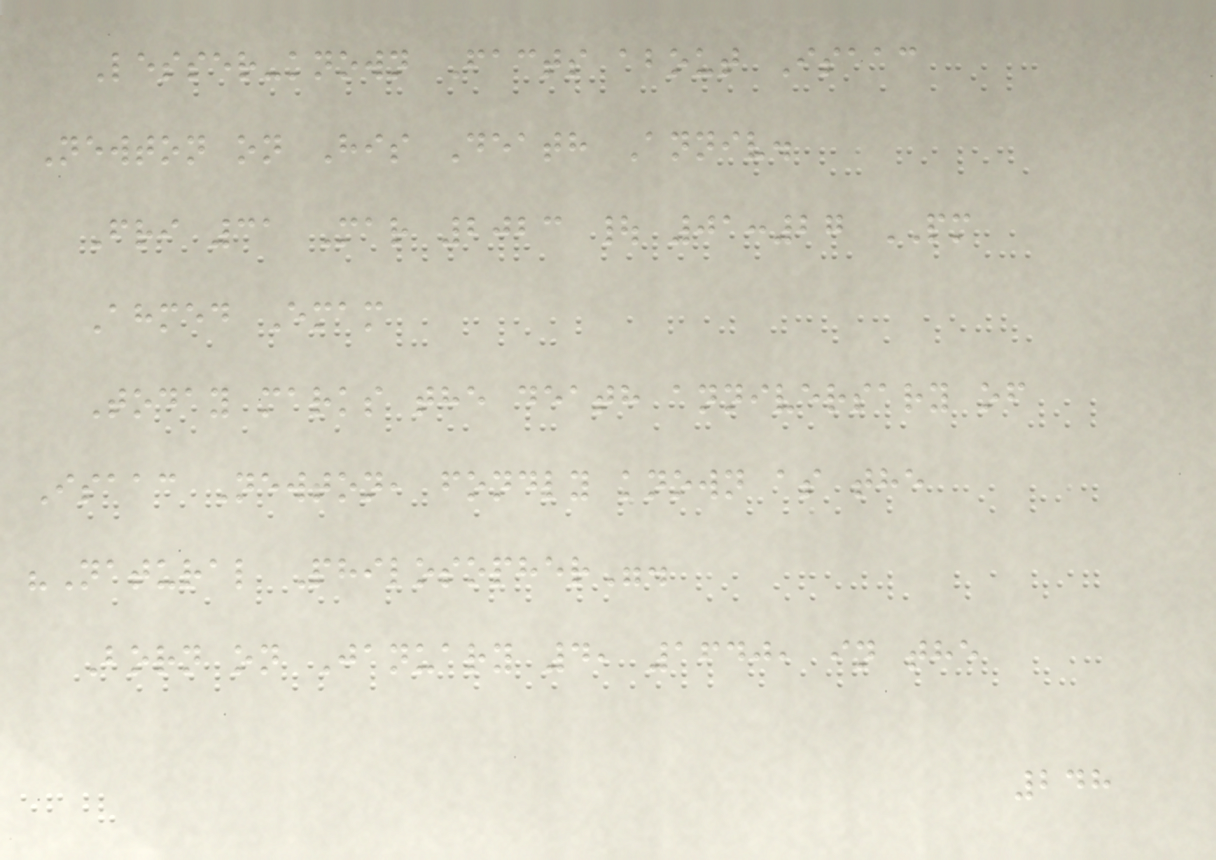Lesser-known Facts about Isaac
Newton on His Death Anniv.
Fri 31 Mar 2023 | 01:27 PM
Ahmed Emam
Today marks the death anniversary of
Isaac Newton, fondly known as the
"Natural Philosopher".
Born on January 4, 1640, in the
248
